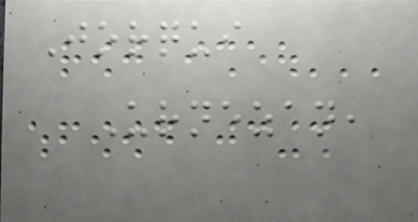Jorqui
Urnezan,
